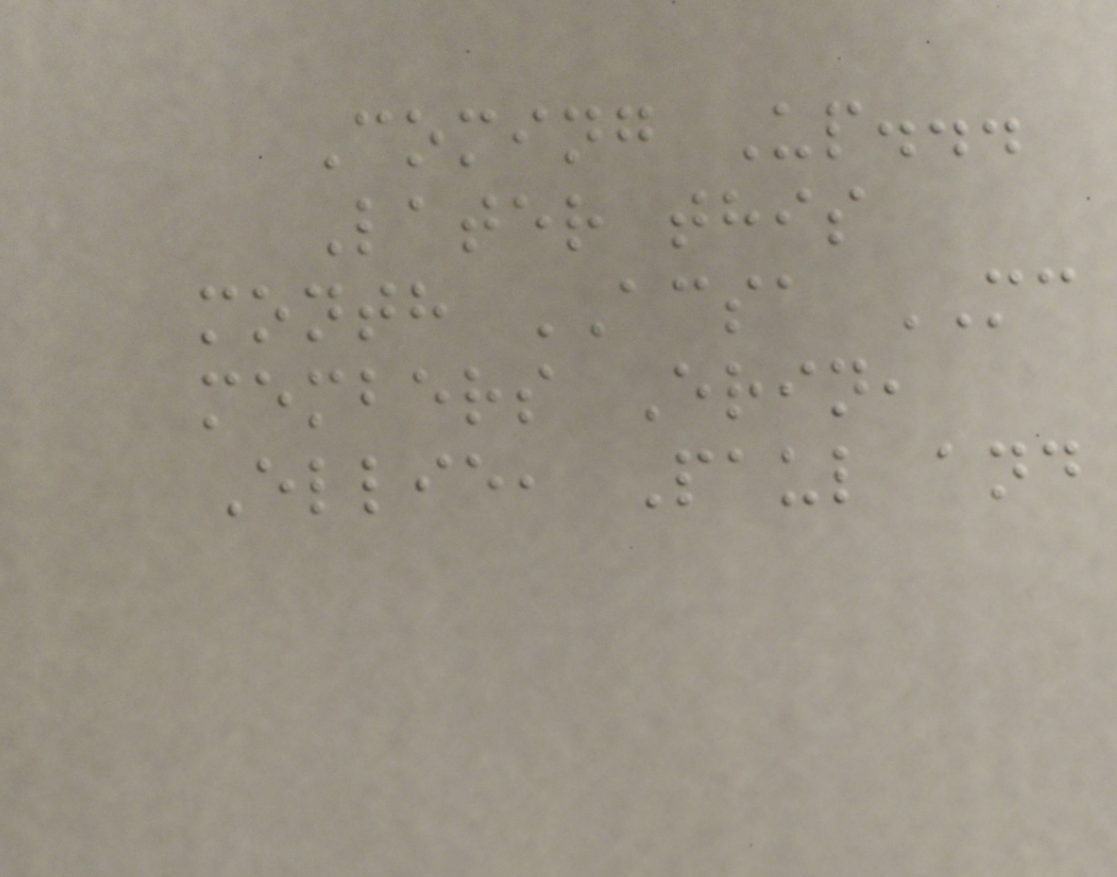Coming Up...
Later this
month ACSA MC
members Erin,
Ellie, Paul and
